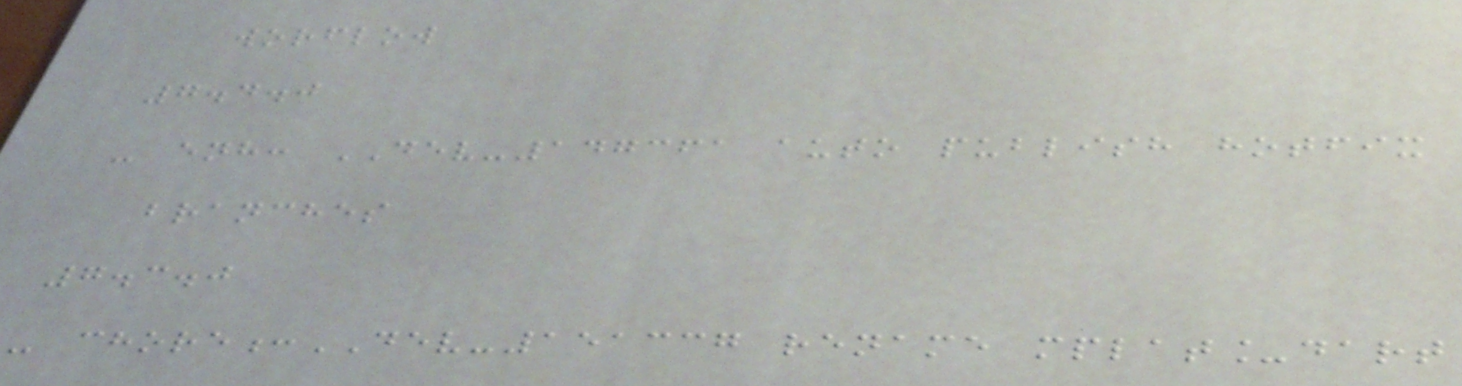worflow
7.4.0
- enh: DEV-147361 auto publish hotfix
branches
7.3.0
- chore:DEV-151337 rename mplat_dart
